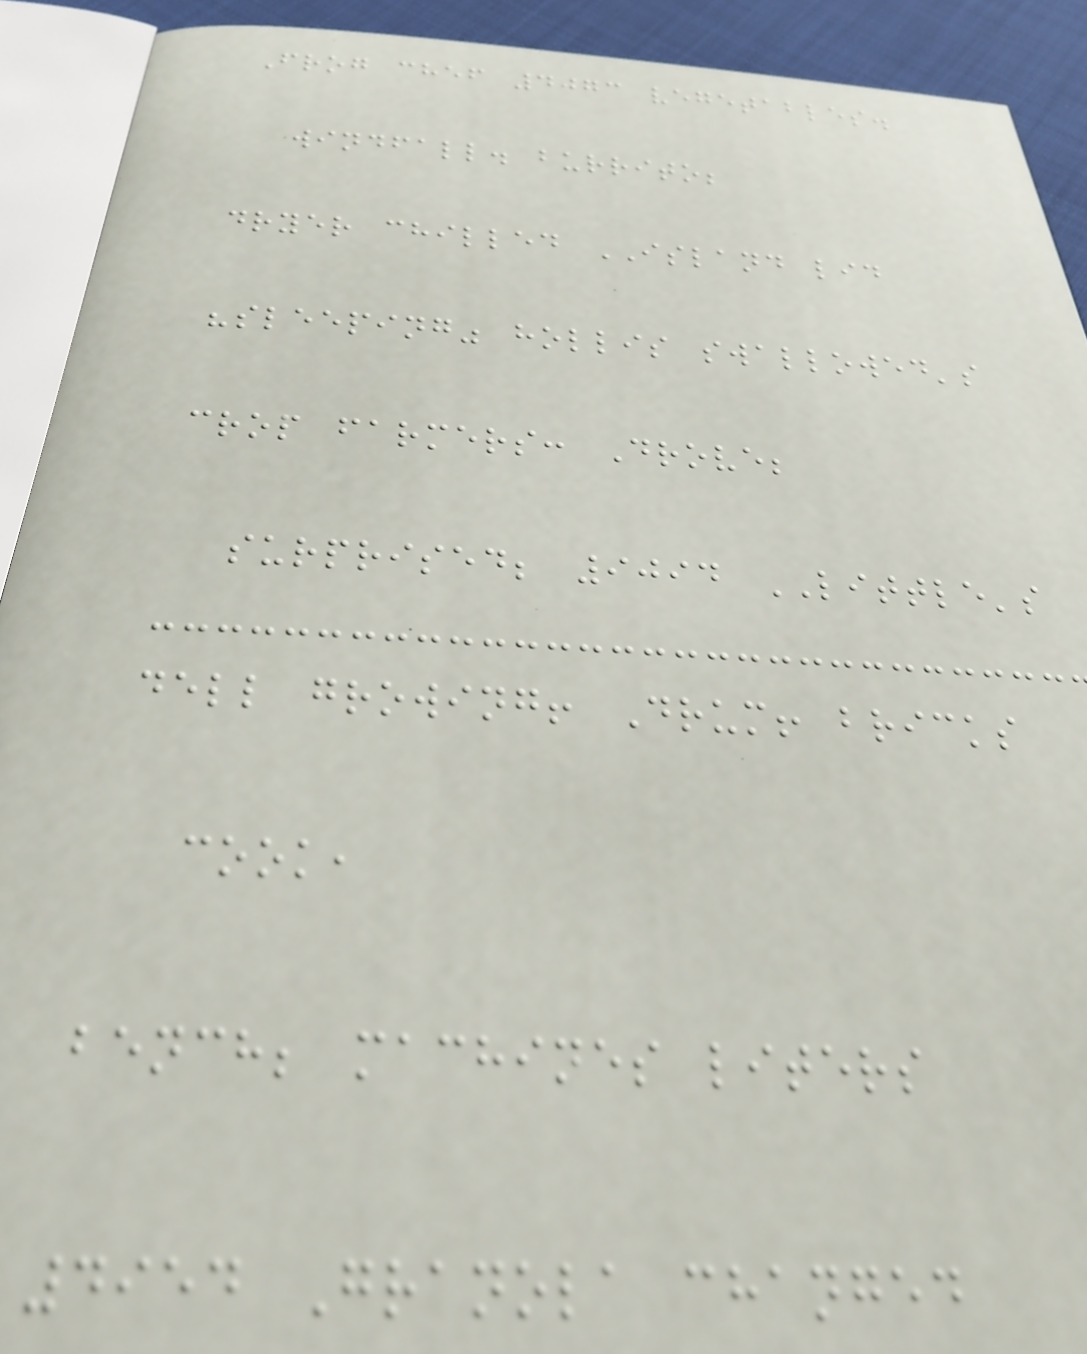Frog chef 4073 vegetables.
windfall. burrito;
dryer chilled ISLAND lid
"sleeping" hollis swallowed's
crop farmers: Drove;
surprised; 9094 LITTLE's
dell growing! Drum! bricks
cook,
bench; machines liters
4954 Granola changed
